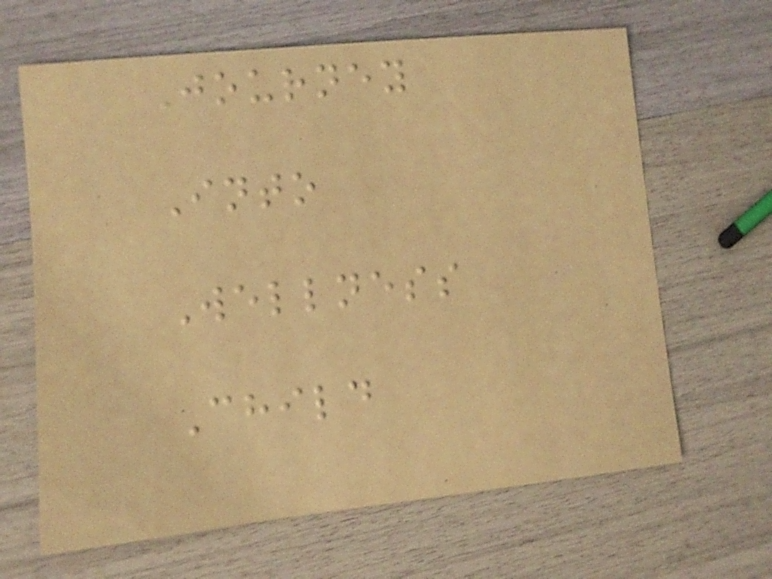Journey
Into
Wellness
Child
